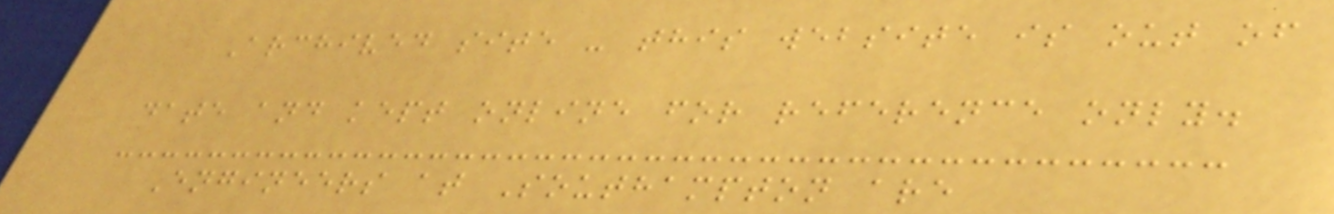Archived site - this website is out of
date and kept online for reference only.
Engineers at Southampton are
